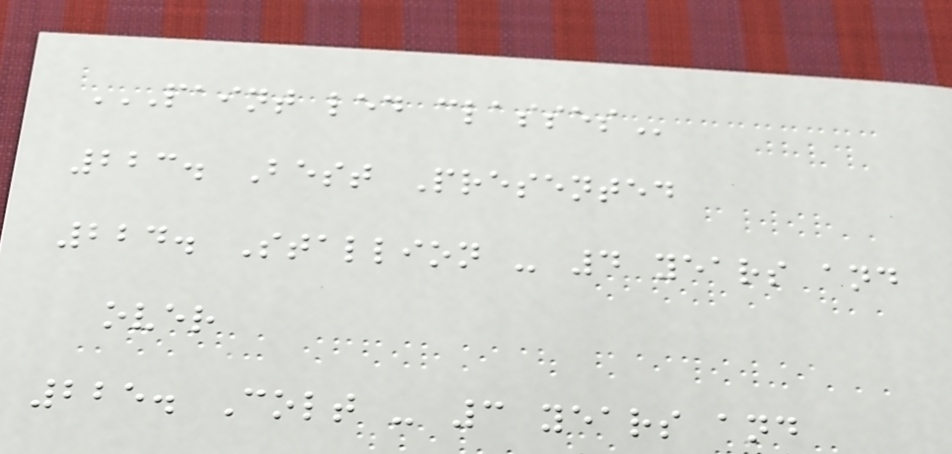PAINT LED CLASSES
223. Best Presented
224. Stallion - 4 years and
over
225. Colt - 3 years and
